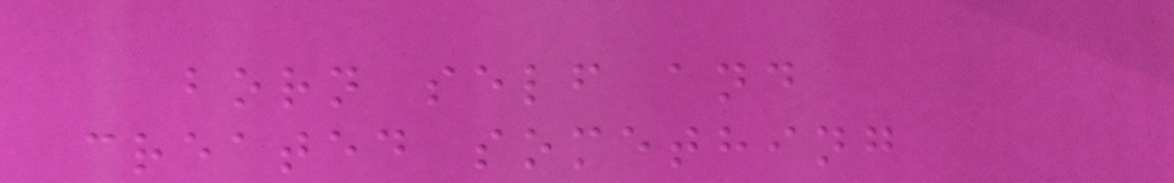born self and
created something
